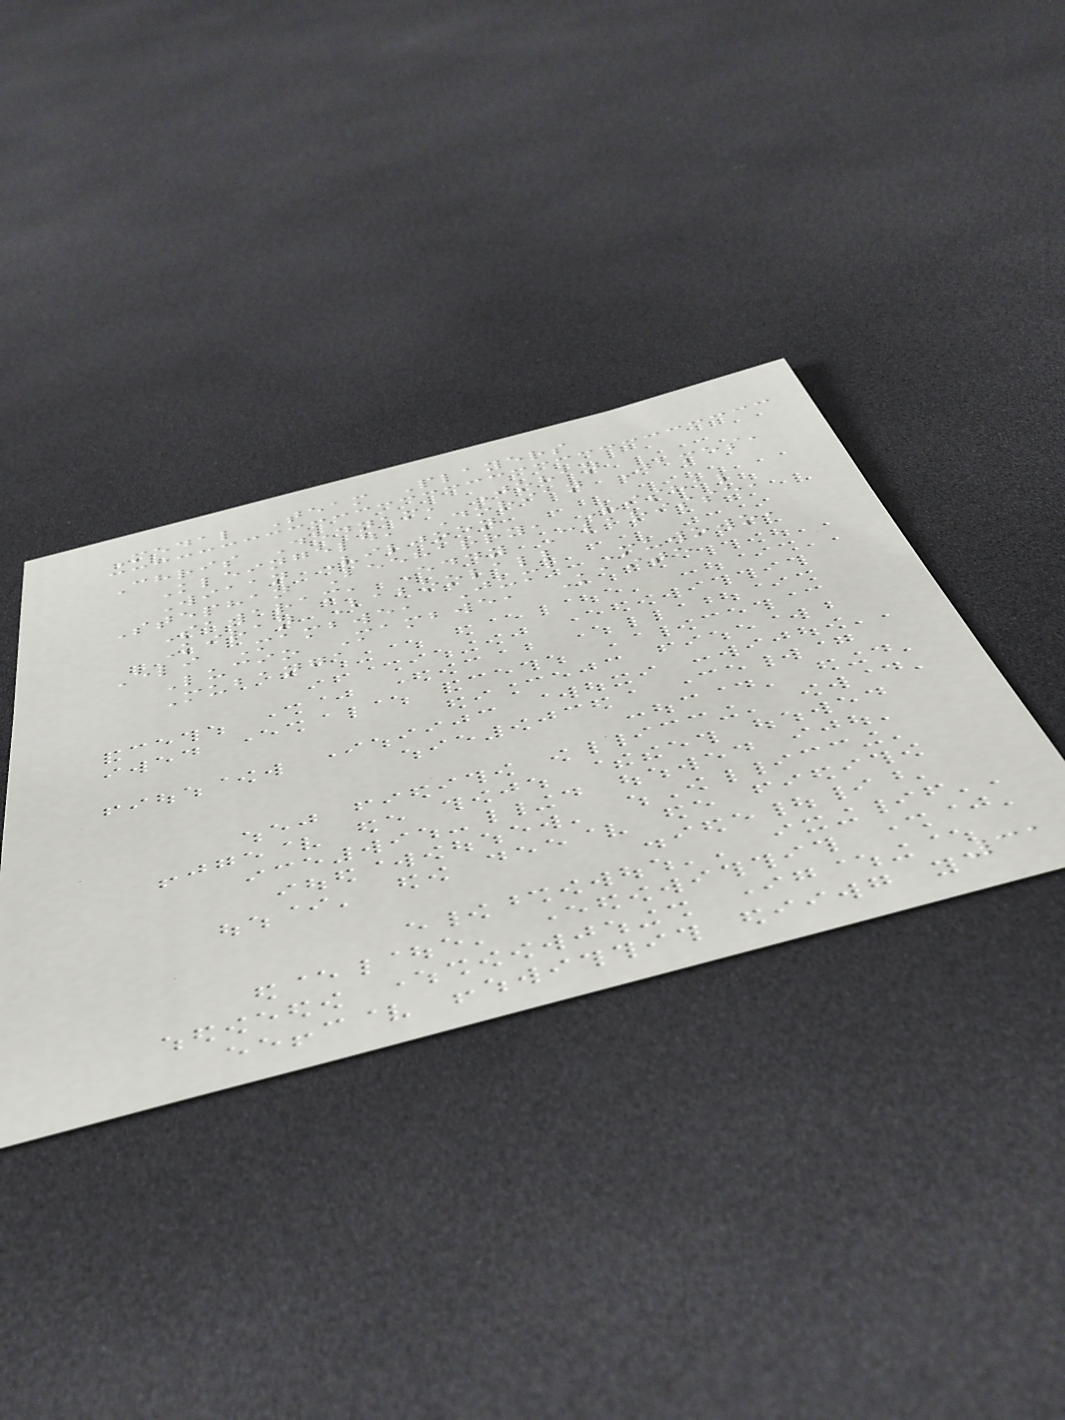Medal Team Players
Chris Dednam, Johan
Kleingeld, Dorian James,
Wiaan Viljoen
Stephan Beeharry, Vishal
Sawaram, Eddy Clarisse,
Kiran Baboolall
Eli Mambwe, Juma Muwowo,
Lucio Mambwe, Kaite
Mubanga
31
